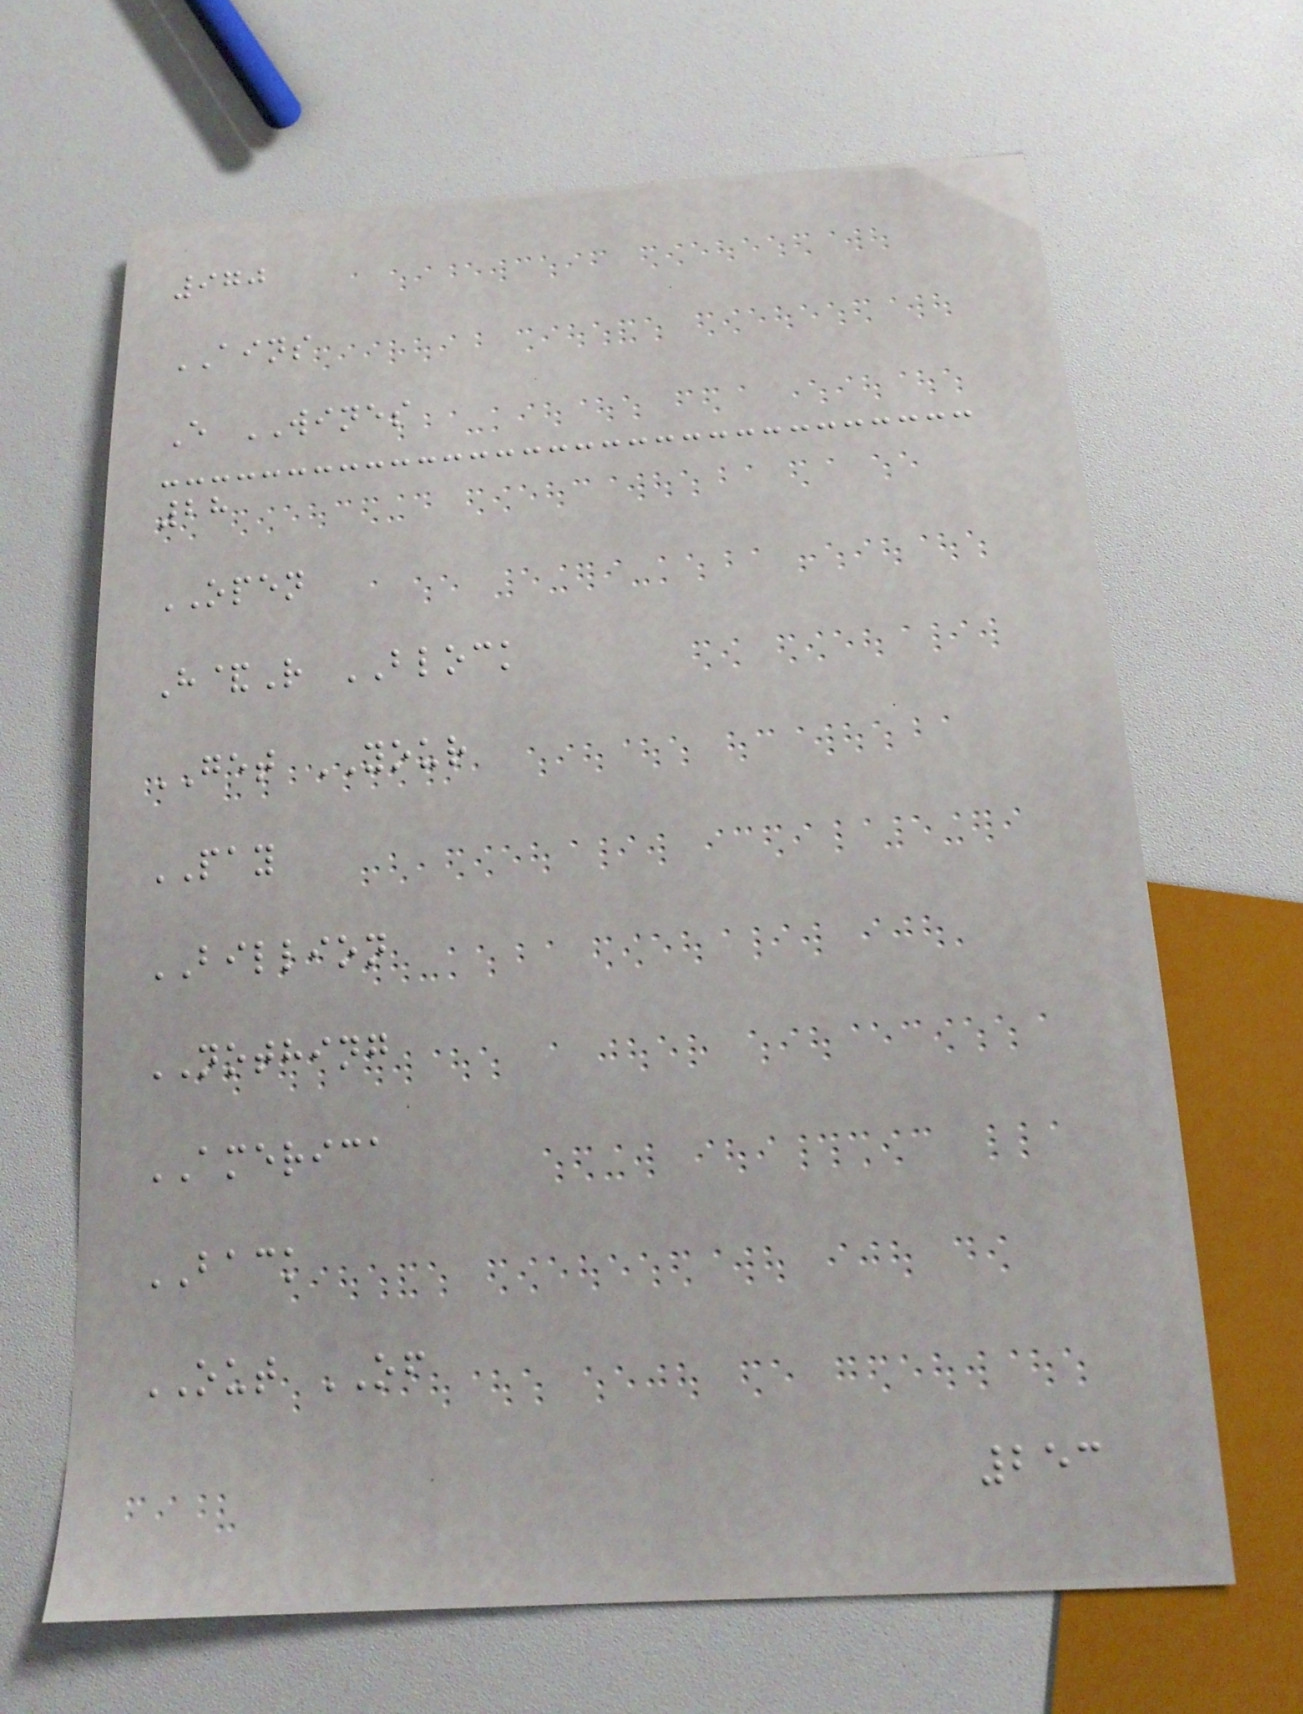970
AINS
E WINES
28
OPEN
H&R BLOCK
GET YOUR
PAY
BILLION
NOTHING
AMERICA
BACK
OUT OF
253
